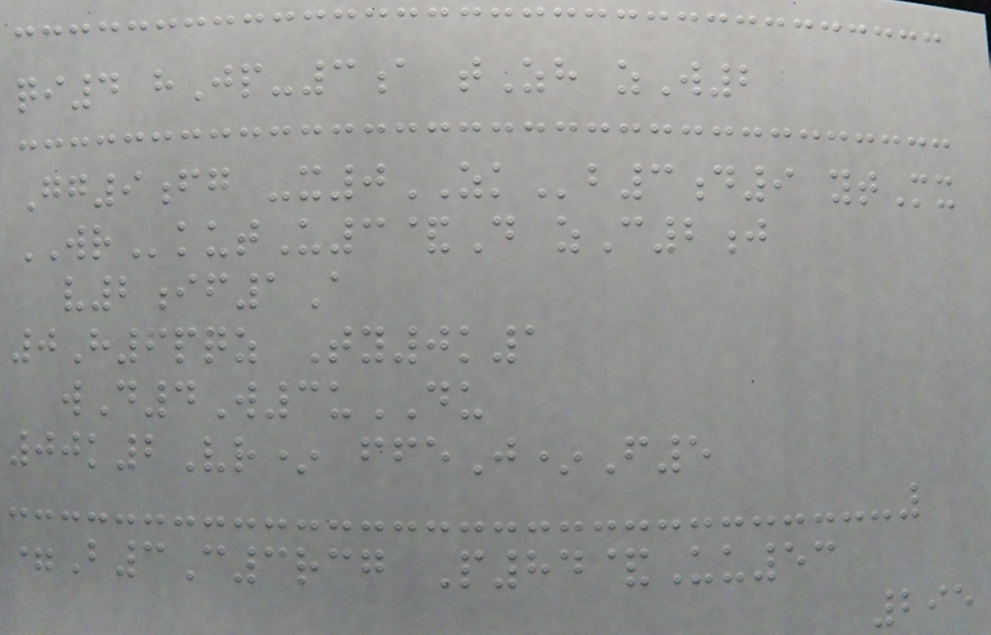qi4 hJp-3a tZh zW2
Gg9fg -x0ZKb3d9 ytMx
WRkutU3&D zC2j
v2if1A
0H6pqz Ty0k1
wD4W3uDU
00k2Vr* ffeJ*F5
=B3C3rcg P84&Uu53
295
